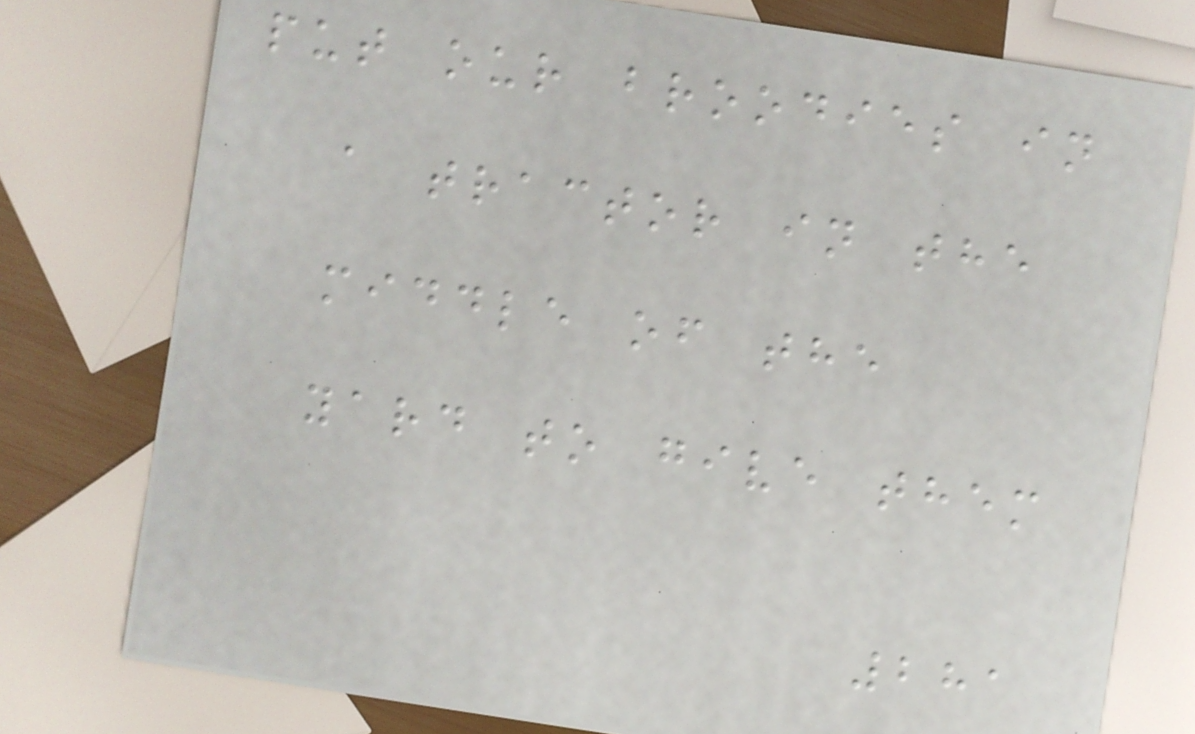put our broodies in
a tractor in the
middle of the
yard to give them
281
